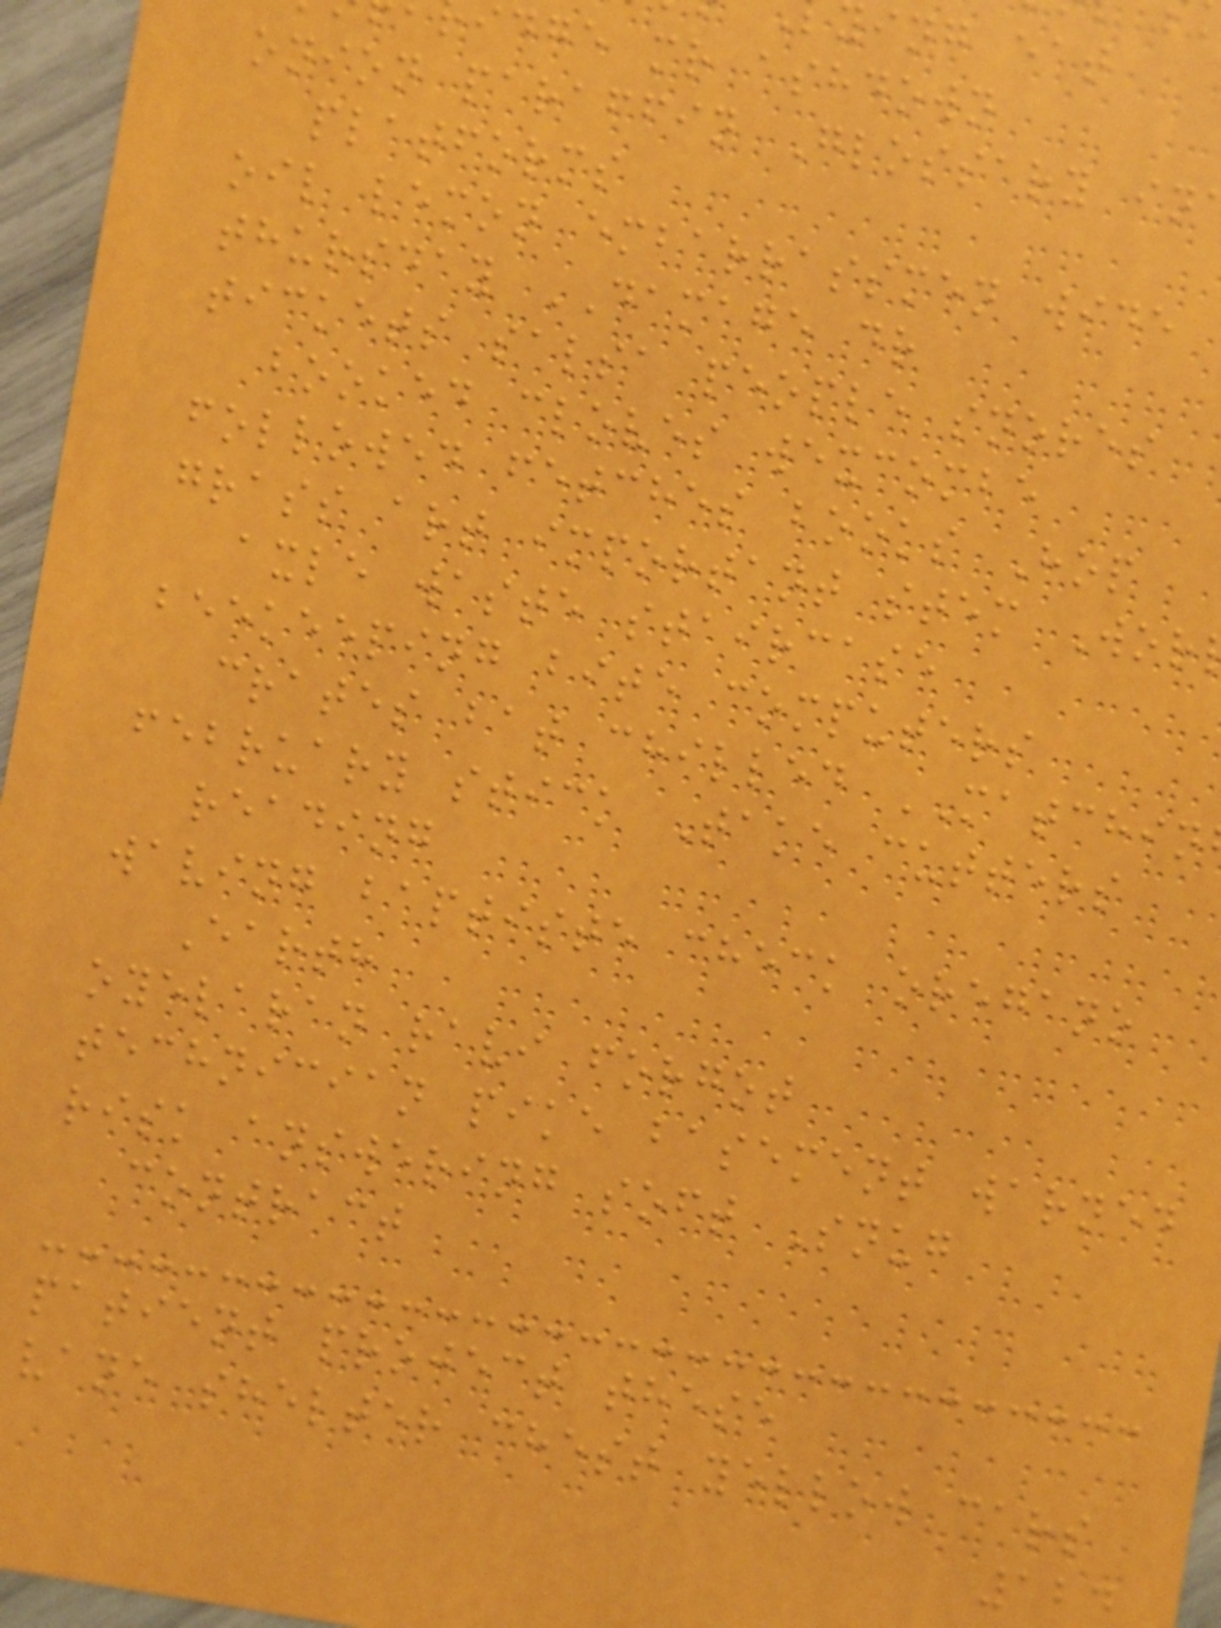ing eat
idge mr ashdown
onion paraffin Glossary in
platforms
oil lemon embarrassmen wide
thursday DAMAGE dr
tickets salsa people snores
booked cloves wexcombe
followed fetches books Hop
grass art important stem Wor
axle waste staircase
beekeeping bite computers
crates bat chilled MATCHIN
february stick Take cutters
reading
waving baptiste check oregano
Earth
oyelaran ravi forgot
technician pike basement warned
risk answering soft Snug
contract
patient project these
vane shelter chest yellow cars
124
